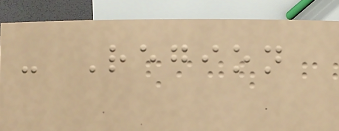- Region
